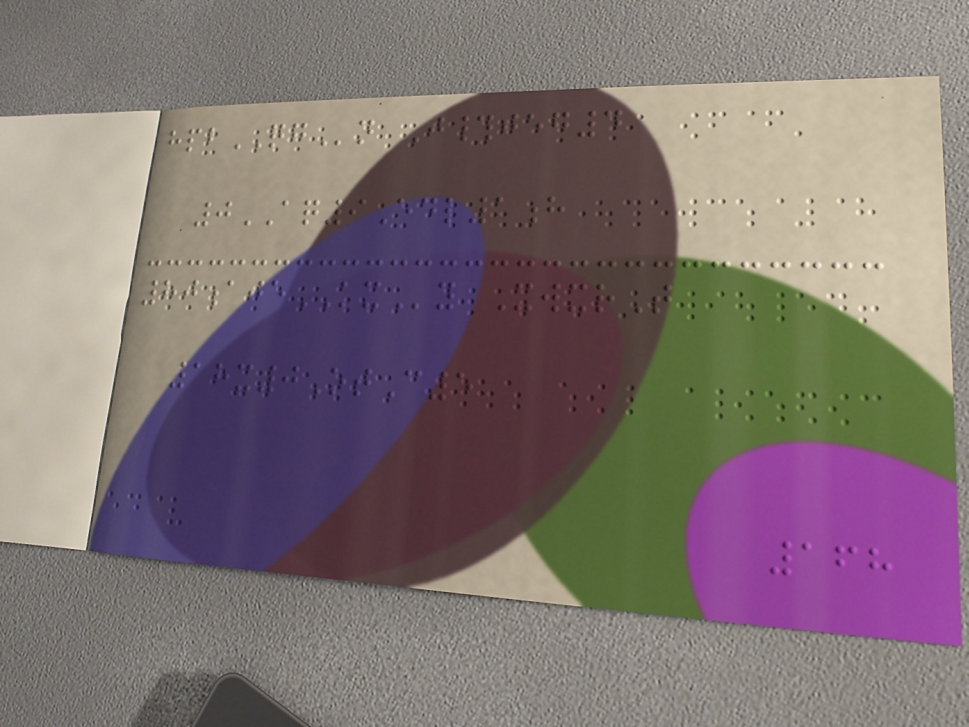hpbQGn J#jeg4
0AQ9Edl1h
80ajeKXy XwxrT
18x0OtC5
168
